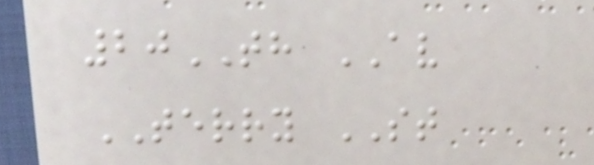20TH AV
TERRY ST
